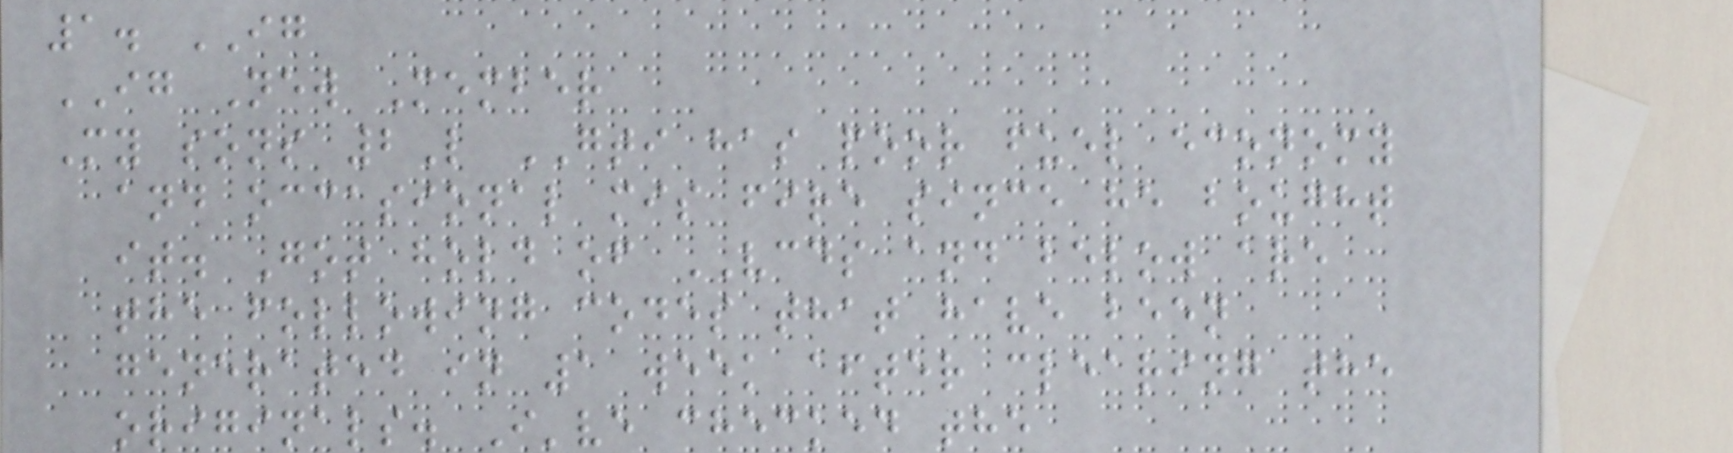1. IG
IG New Member
My sons 2L GTI has poor fuel economy
and occasional mis fire since he bought
it. Got hold of VCDS and below are
the following codes that have been
generated in 1 week after clearing the
originals. I've checked the
